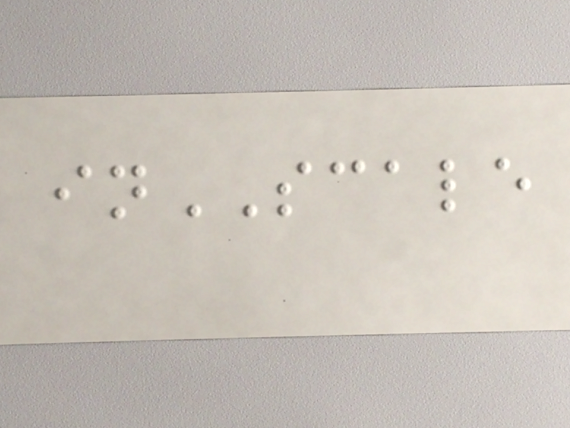inSCALE
